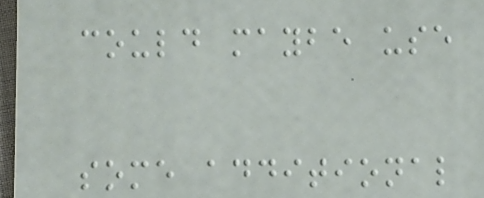could maybe use
some additional
